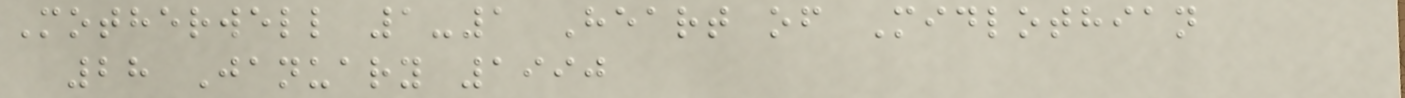Motherwell 1-1 Heart of Midlothian
28 January 1990
